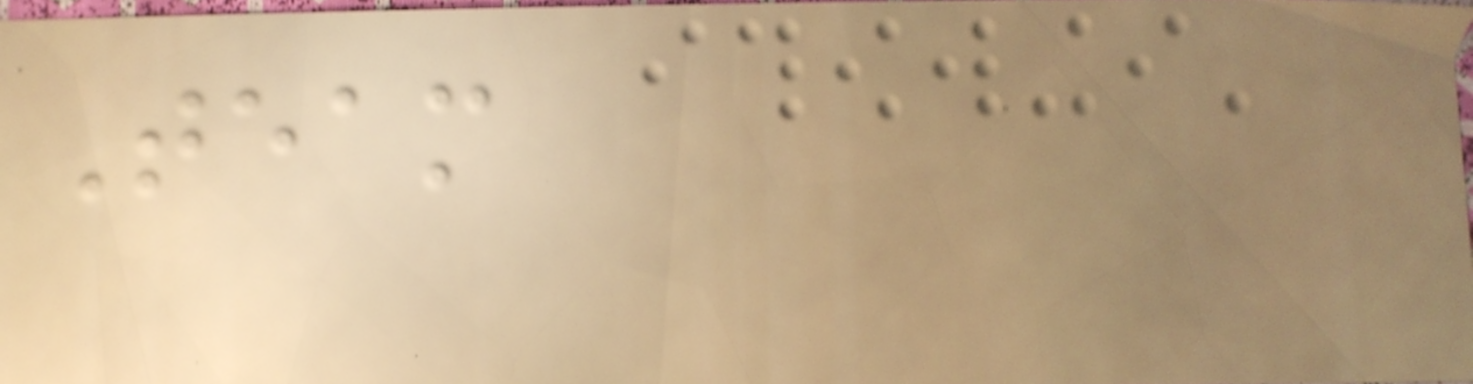Team
